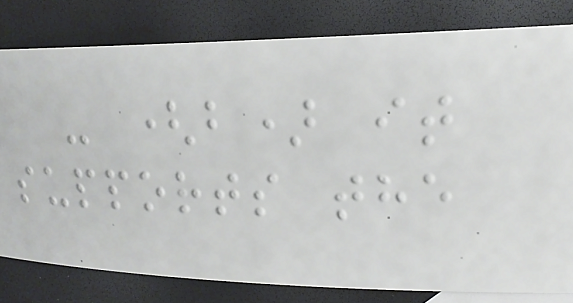- (b) it
supports the
